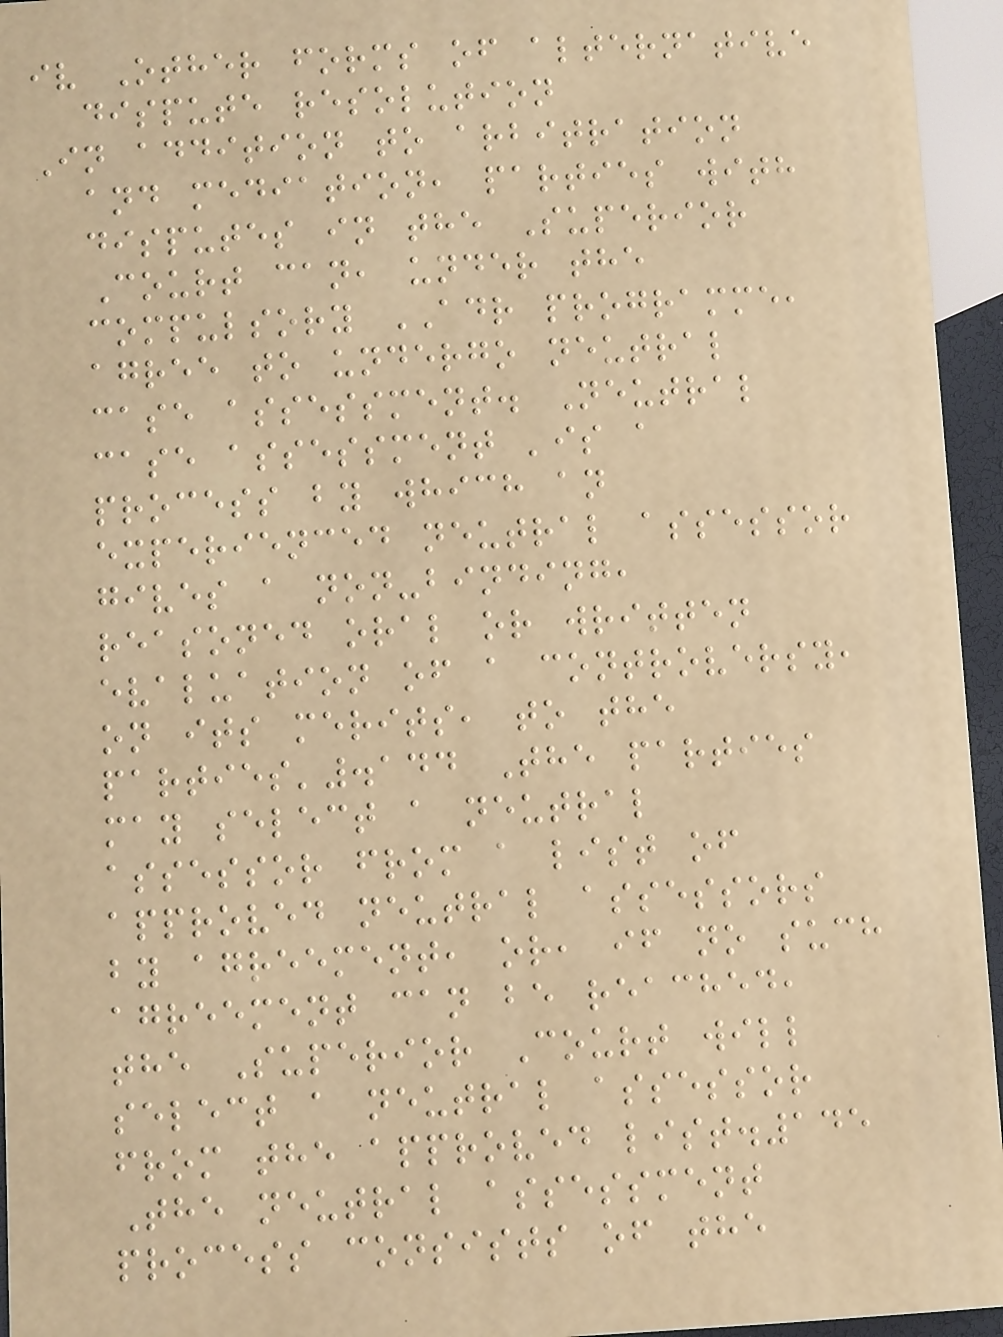iv Other forms of alternative
dispute resolution
In addition to arbitration
and mediation, parties with
disputes in the Superior
Court can, under the
compulsory ADR programme,
agree to undergo neutral
case assessment. Neutral
case assessment 'is a
process by which an
experienced neutral assessor
gives a non-binding,
reasoned oral or written
evaluation of a controversy,
on its merits, to the
parties'.144 The parties
may select a neutral
assessor from a list of
approved neutral assessors
by agreement, or, if no such
agreement can be reached,
the Superior Court will
select a neutral assessor
from the approved list.145
The neutral assessment
process consists of the
